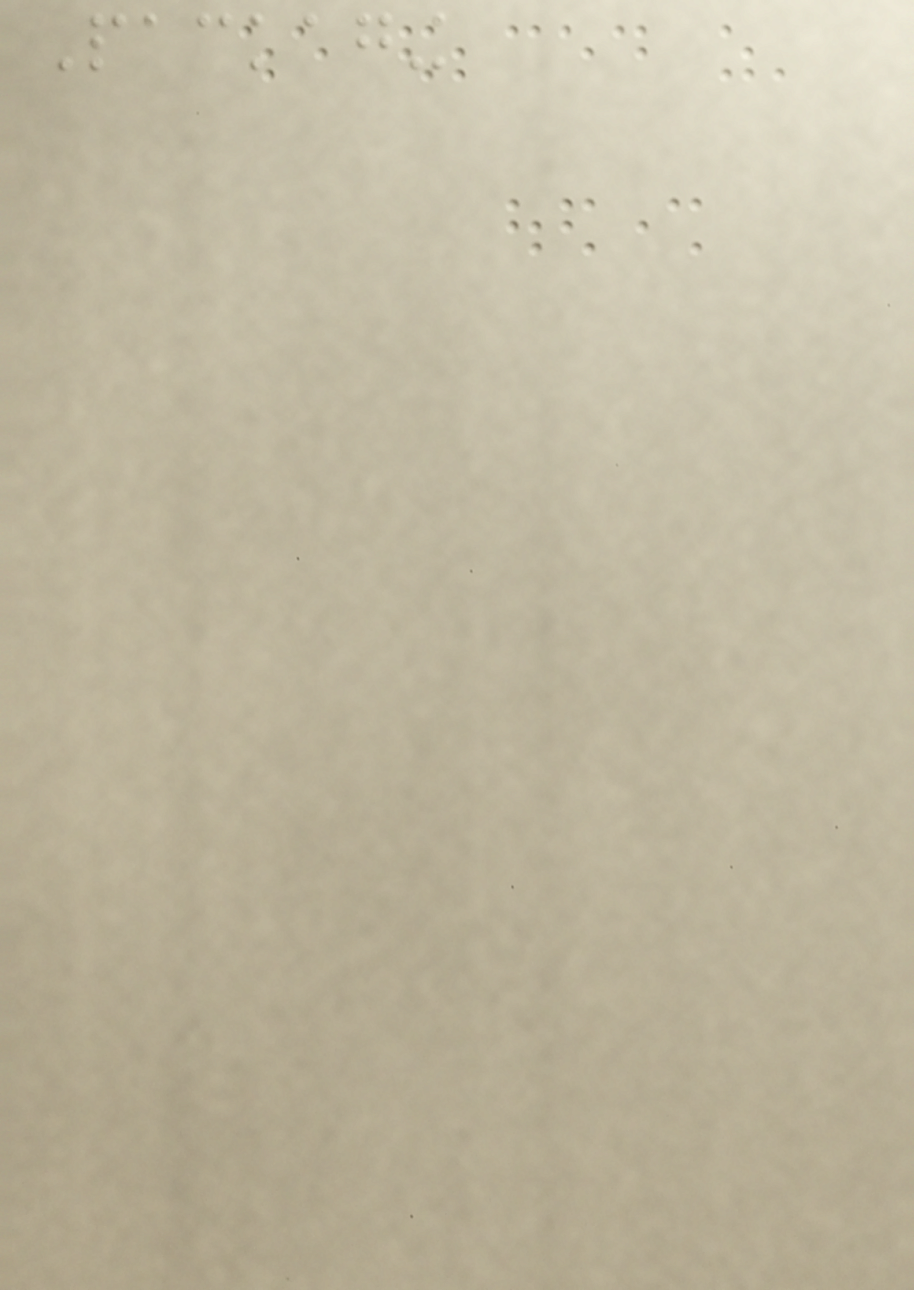Packaging
